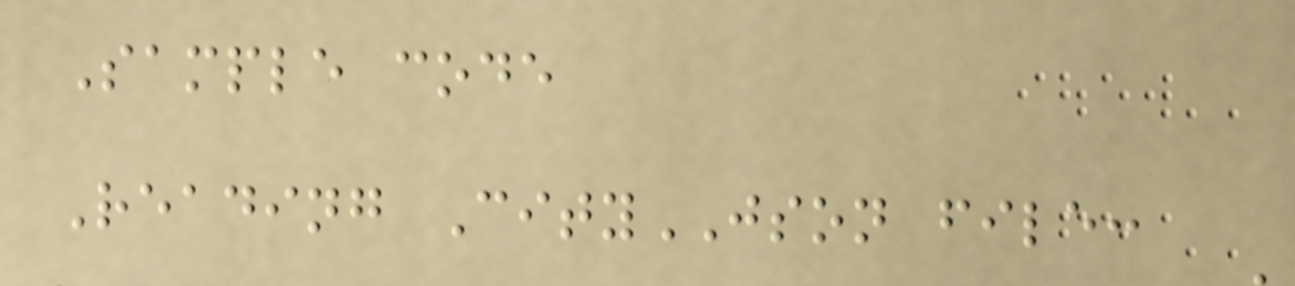Sample code
Reading CityJSON file:
